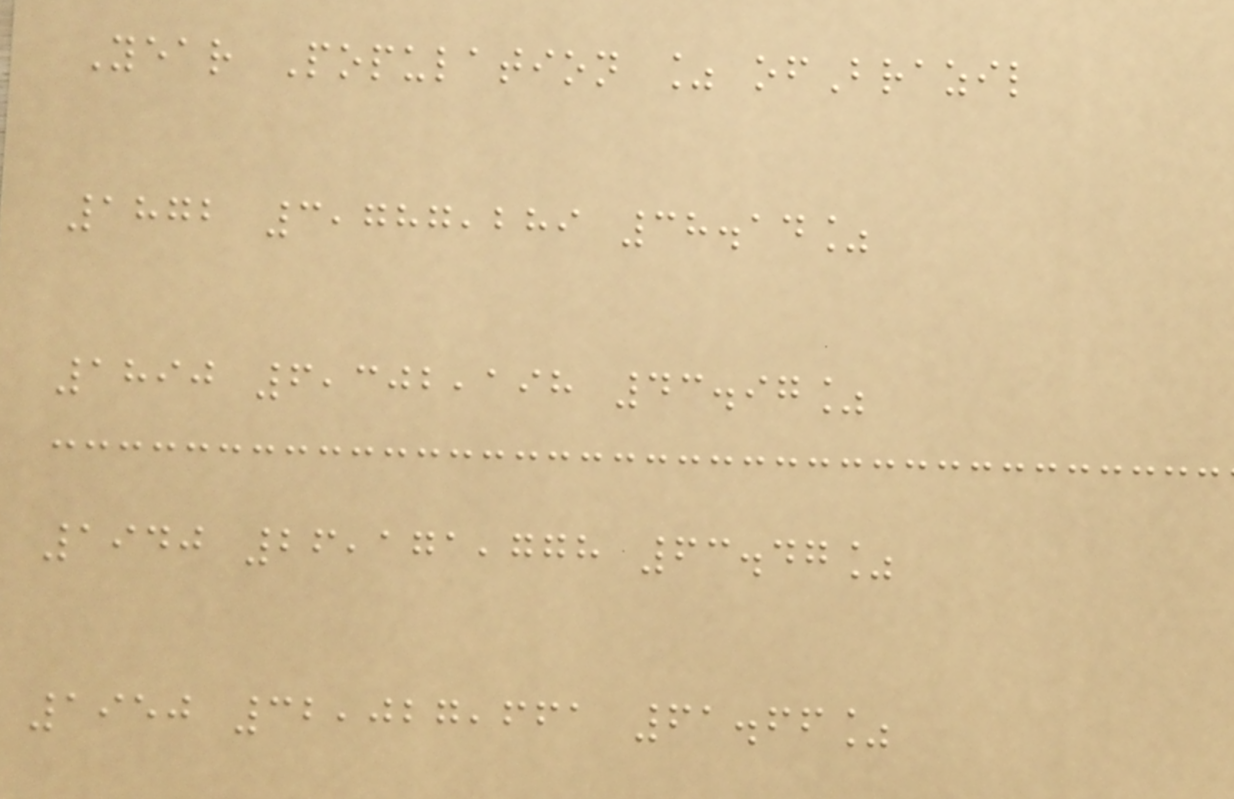Year Population % ofBrazil
1872 3,787,289 38.14%
1890 6,302,198 43.97%
1940 26,171,778 63.47%
1950 32,027,661 61.66%
